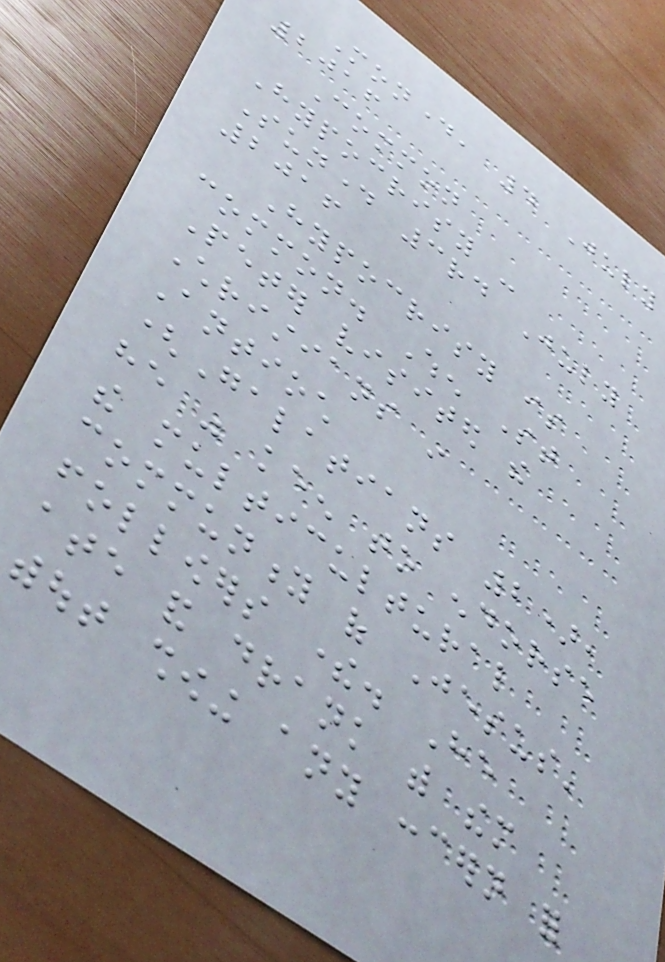Monday, 4 July
2016
Common
Hypocrisy -
Sunday 3rd July
2016
Hypocrisy is
common. When St
Peter visited the
Christians in
Antioch
(Galatians 2),
he was keen to endorse
the multicultural
community of Jesus'
followers there. He
ate and drank with them
without showing any concern for
